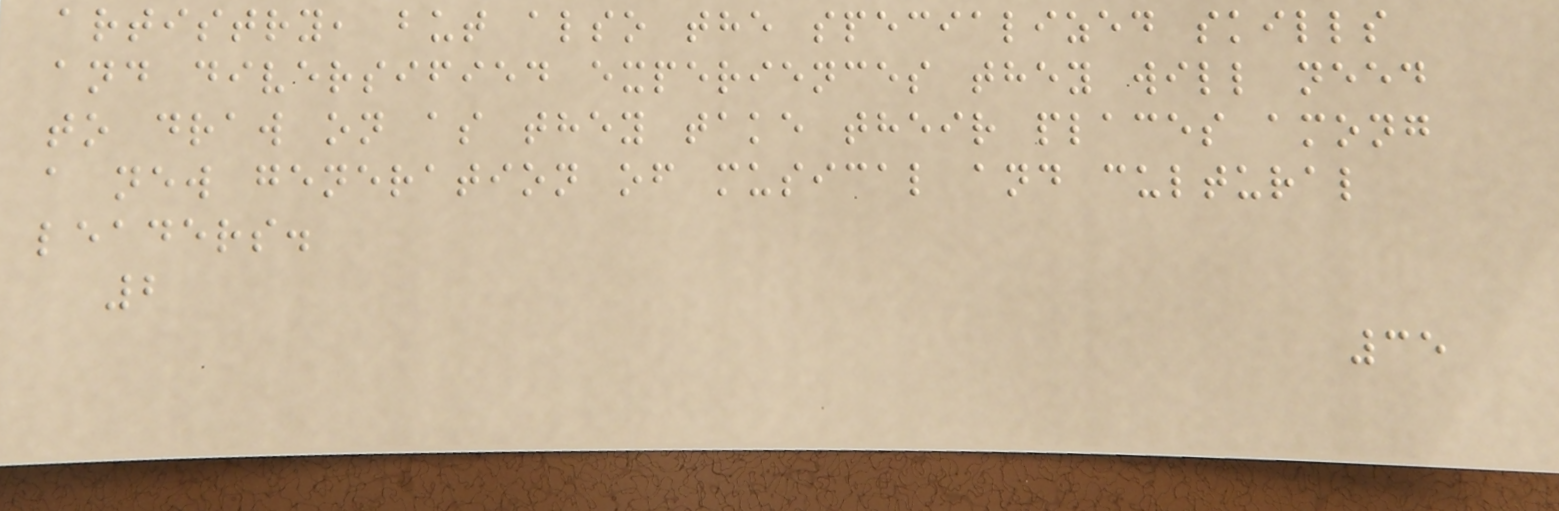artistry, but also the specialized skills
and diversified experiences they will need
to draw on as they take their places among
a new generation of musical and cultural
leaders.
2
35
